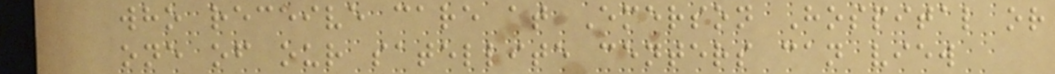who receive care at Emerson Hospital or
one of our satellite centers can view
